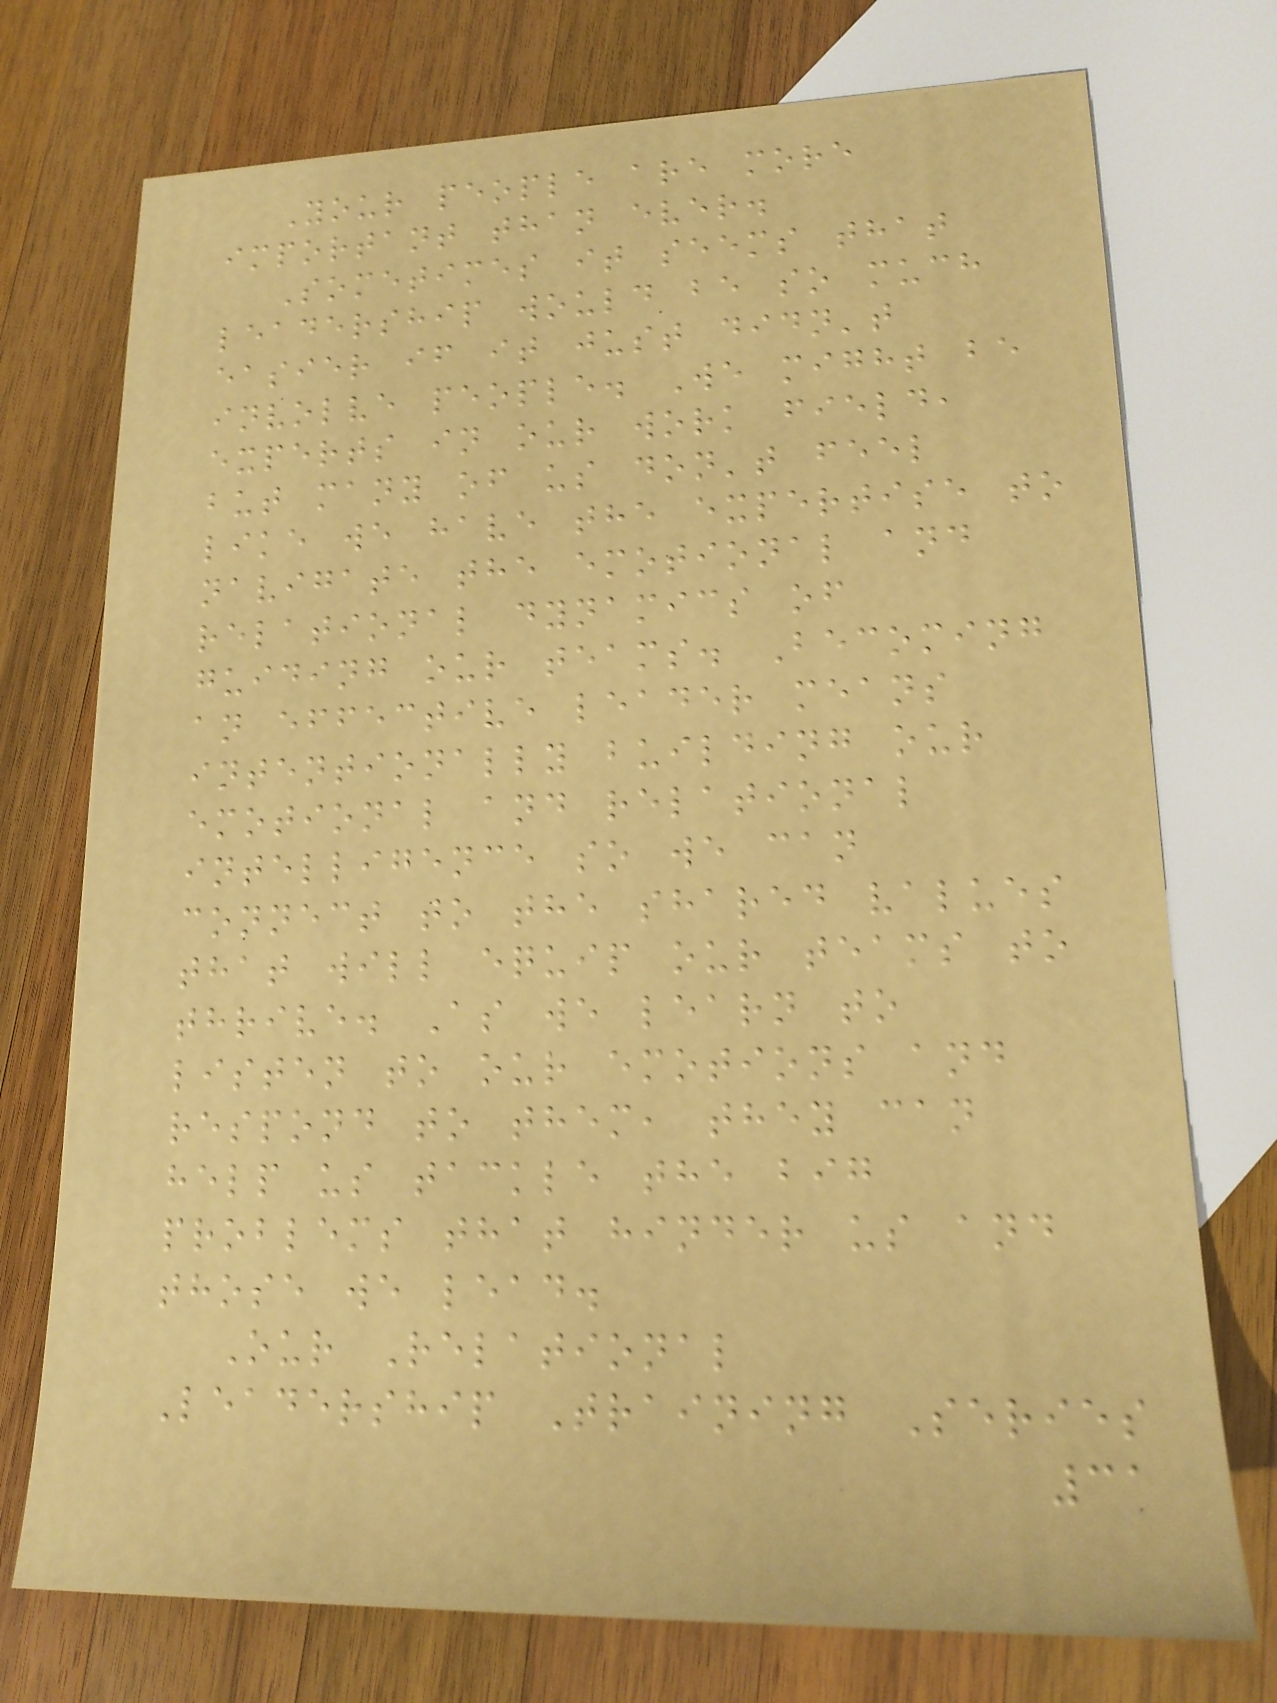Your people are more
important than ever.
Sometimes it seems that
leadership would be so much
easier if it just didn't
involve people. We might be
experts in our work field,
but many of us don't feel
like we have the expertise to
navigate the emotional and
relational dynamics of
guiding our teams. Becoming
an effective leader means
intentionally building our
emotional and relational
intelligence so we can
connect to the shared values
that will equip our teams to
thrive. As we learn to
listen to our emotions and
respond to them, they can
help us tackle the big
problems that hinder us and
those we lead.
Our Relational
Leadership Training Series
31
